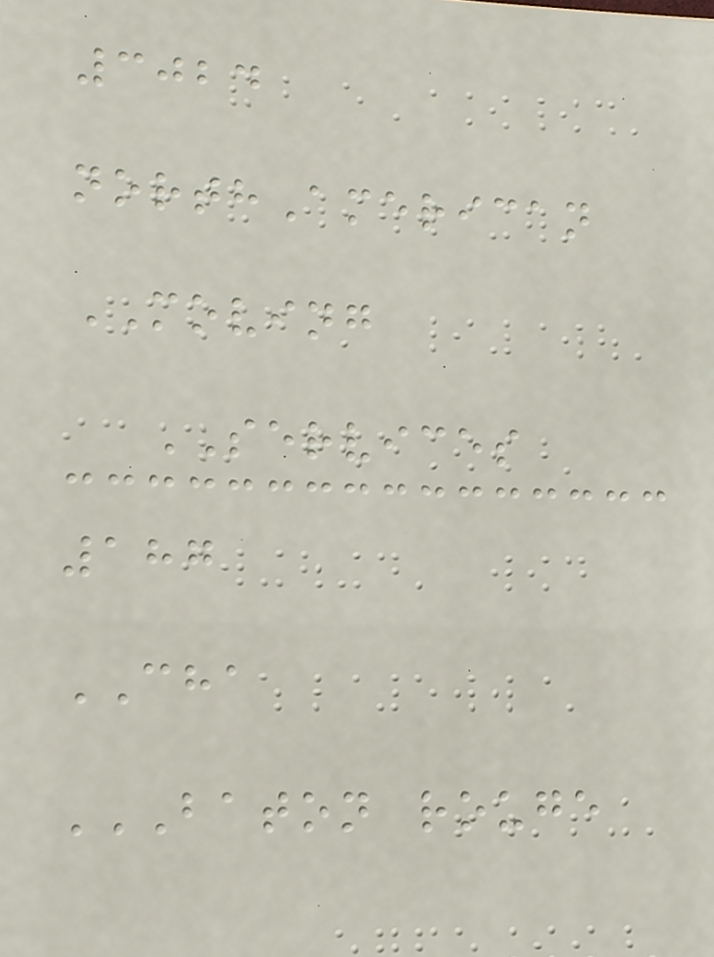3024
northAmerican
MOVING
SERVICES
187
CHA
BATON ROUGE
